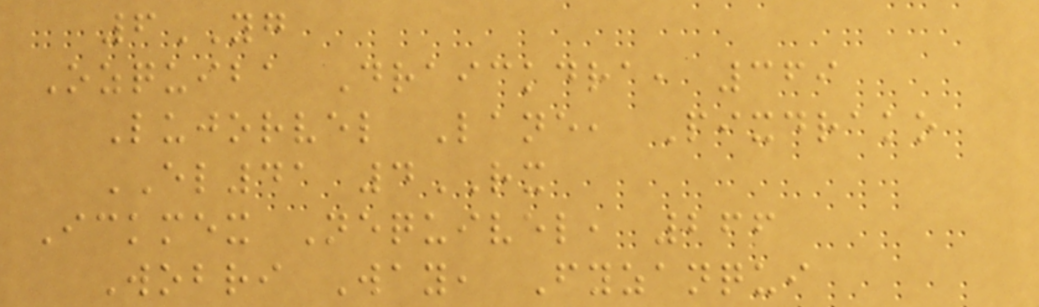6YG
Ozquiba Draickdra, 369
Lujorvel Lane, Pixdrako
EL41 4RX
Ickmex Nequivel, 266
Wobri Way, Fyzanqui
